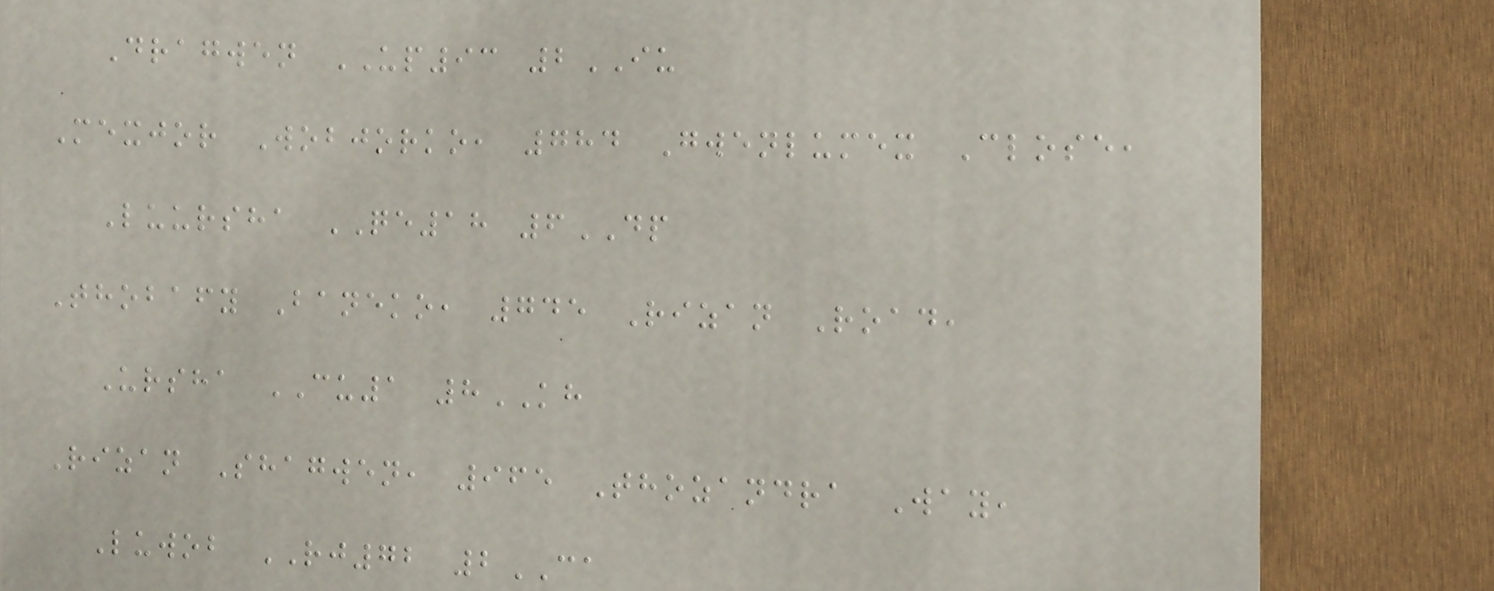Dragwen UP93 2IU
Mexjor Wobjorko, 784 Gwenlumex Close,
Luursha QE18 6DP
Thobafy Baneko, 745 Rizan Road,
Ursha CU1 8KH
Rizan Shagwen, 965 Thozandra Way,
Luwob RJ72 2CA
